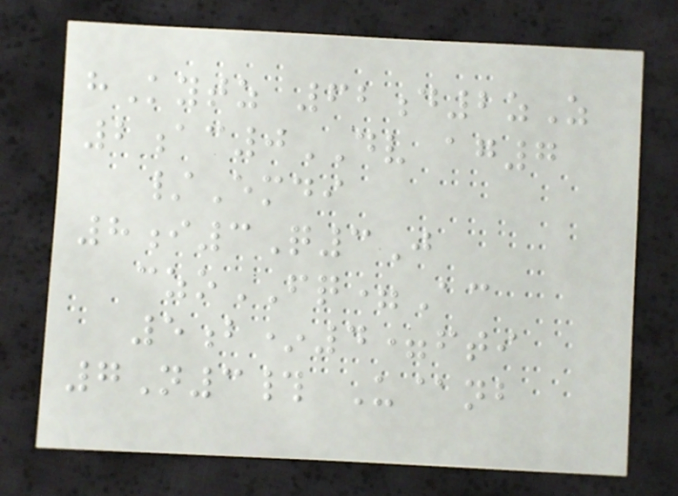hKytz 62d2zZ
2ac0DV ag7
/Emdi
8i3Q3J
czoFQ=Ac
5b*4=fti
7N3# U@nb
